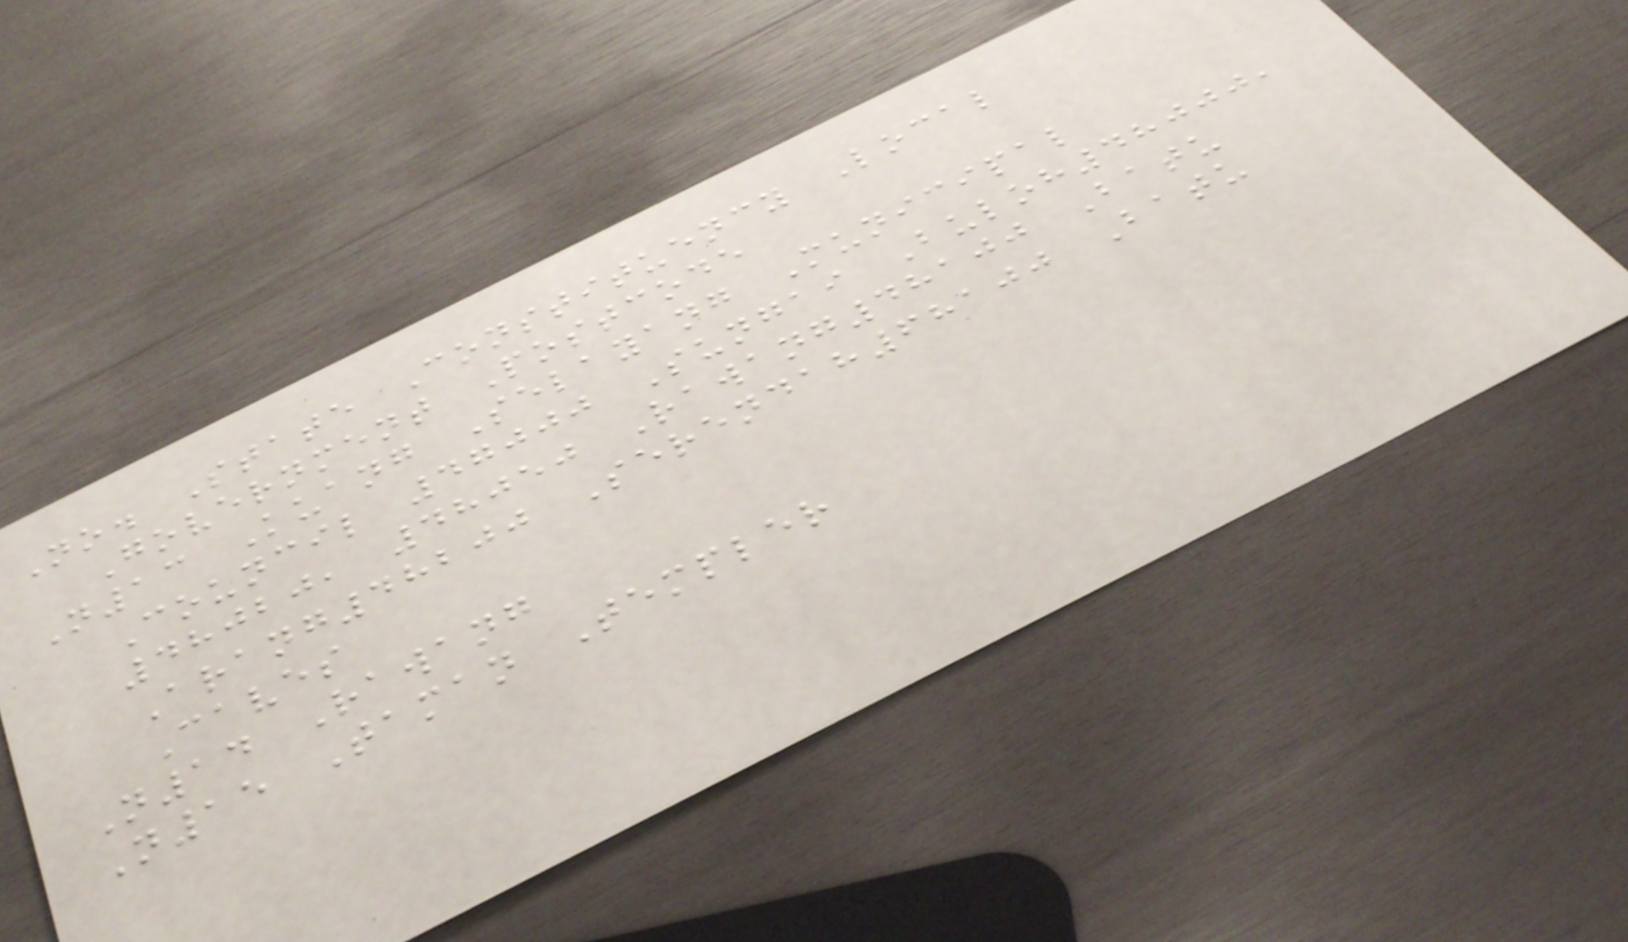No. State Constituency Local
Government Postcode
N13 Kuang Selayang Municipal
Council 47000 Sungai Buloh48000,
48020, 48050 Rawang48100 Batu
Arang48200 Serendah68100 Batu
Caves
N14 Rawang
N15 Taman Templer
